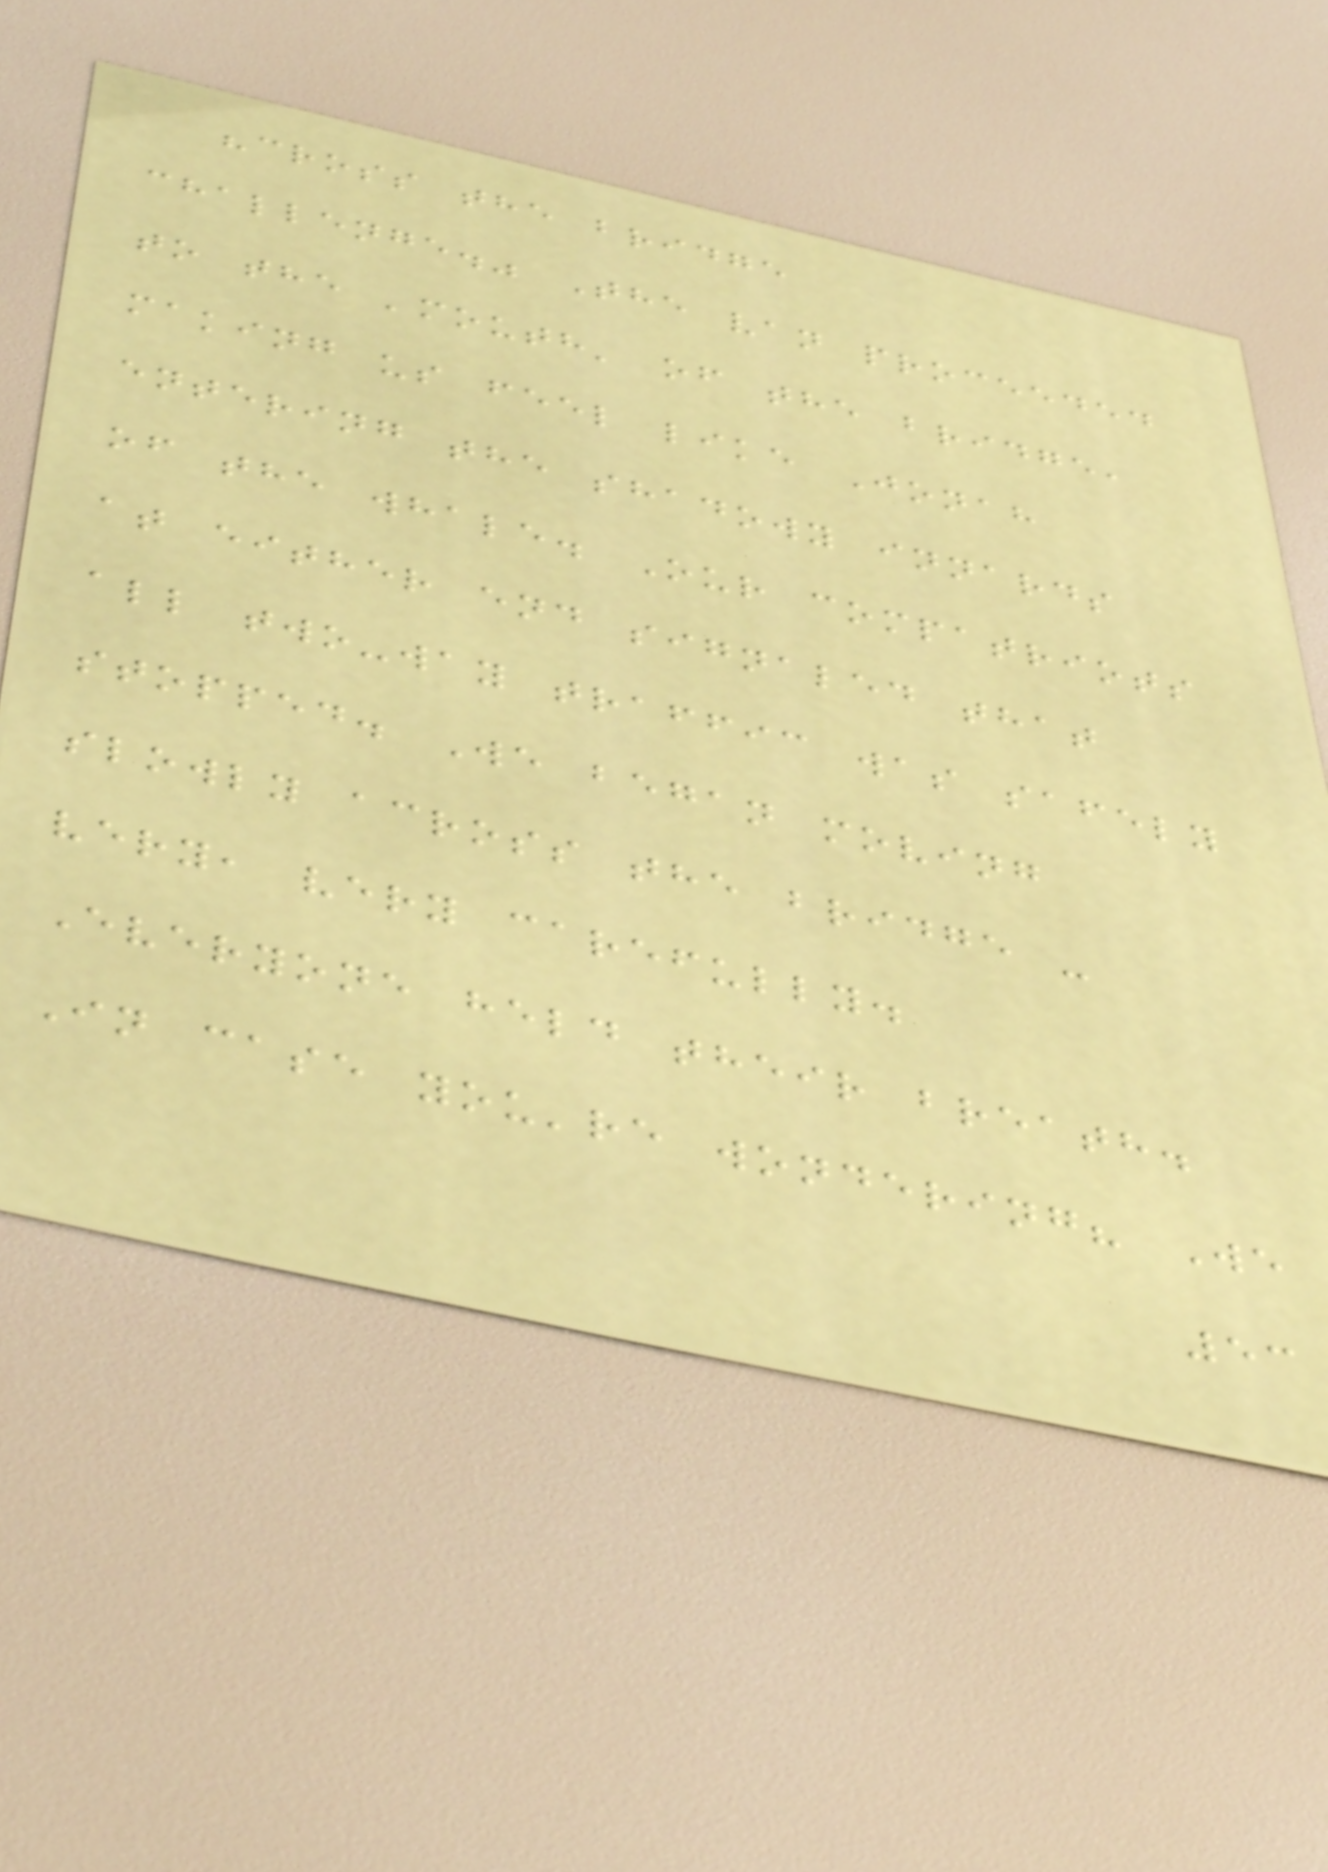"cross the bridge
challenge." The van proceeded
to the 'mouth' of the bridge,
making us feel like Jonah
entering the shadowy innards
of the whale. Our compatriots
at either end signaled that
all two-way traffic was safely
stopped. We began moving
slowly across the bridge -
very, very carefully.
Everyone held their breath.
In case you're wondering? We
53
